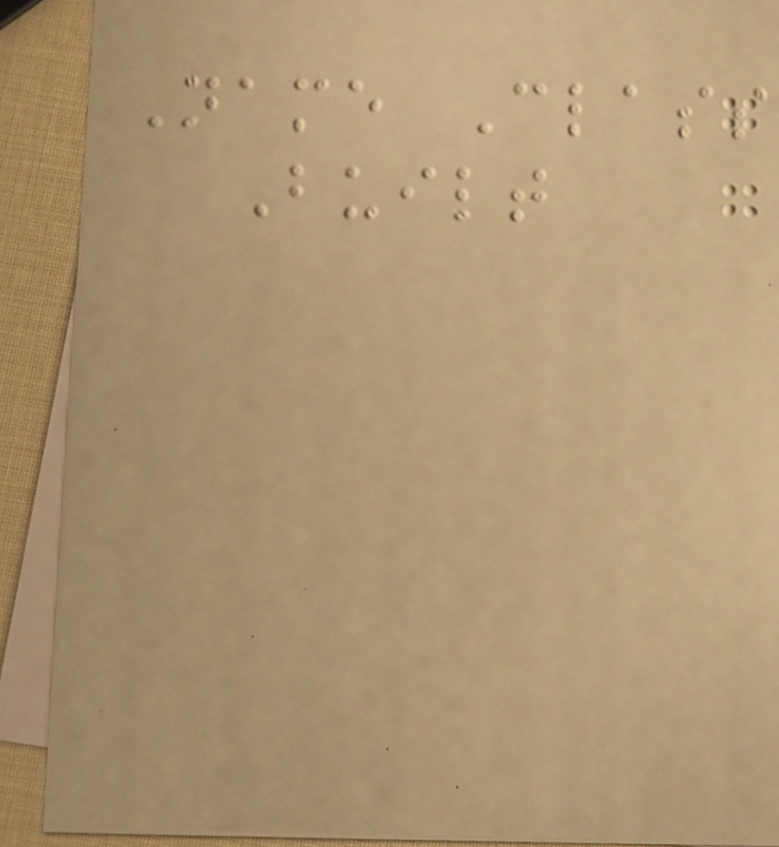Name Class
Built
